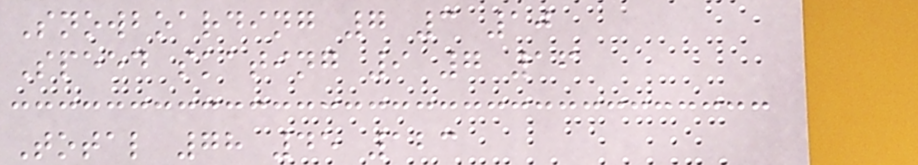Snowboarding 7 3 10
Speed skating 9 7 16
Total 78 45 123
